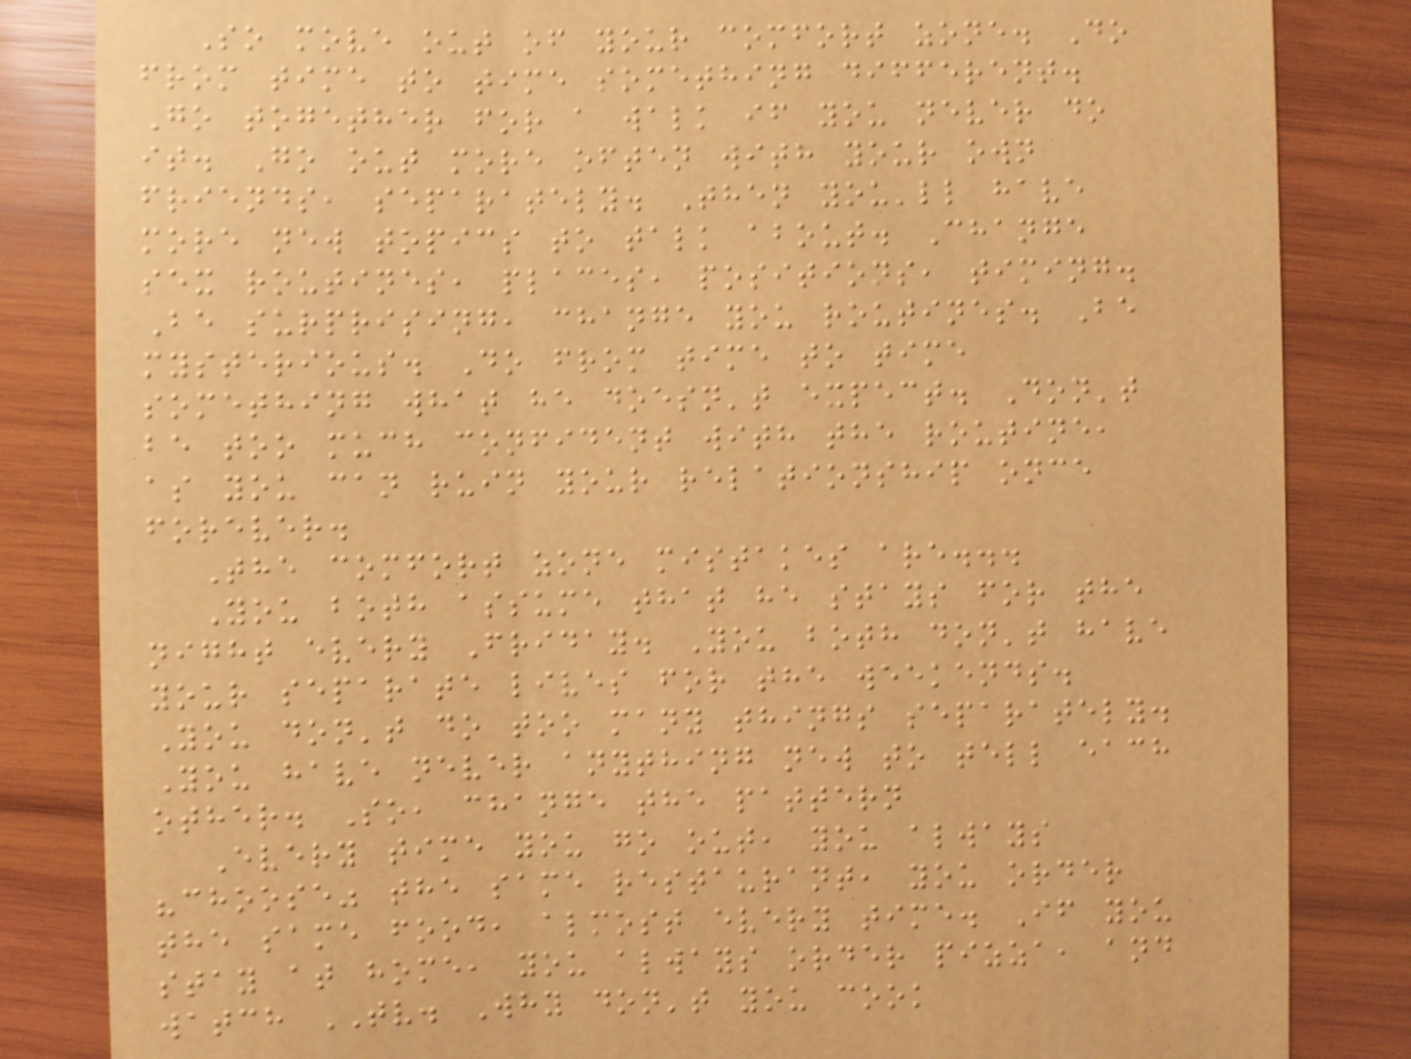So move out of your comfort zone. Do
from time to time something different.
Go together for a walk if you never do
it. Go out more often with your own
friends, separately. Then you'll have
more new topics to talk about. Change
sex routines, places, positions, timing.
Be surprising, change you routines. Be
mysterious. Do from time to time
something what he doesn't expect. Don't
be too much confident with the routine,
as you can ruin your relationship once
forever.
The comfort zone mistakes are...
You both assume that he stays for the
night every Friday. You both don't have
your separate lives for the weekends.
You don't do too many things separately.
You have never anything new to tell each
other. So, change the pattern
Every time you go out, you always
"choose" the same restaurant, you order
the same food, almost every time. If you
stay at home, you always order pizza, and
watch TV. Why don't you cook
